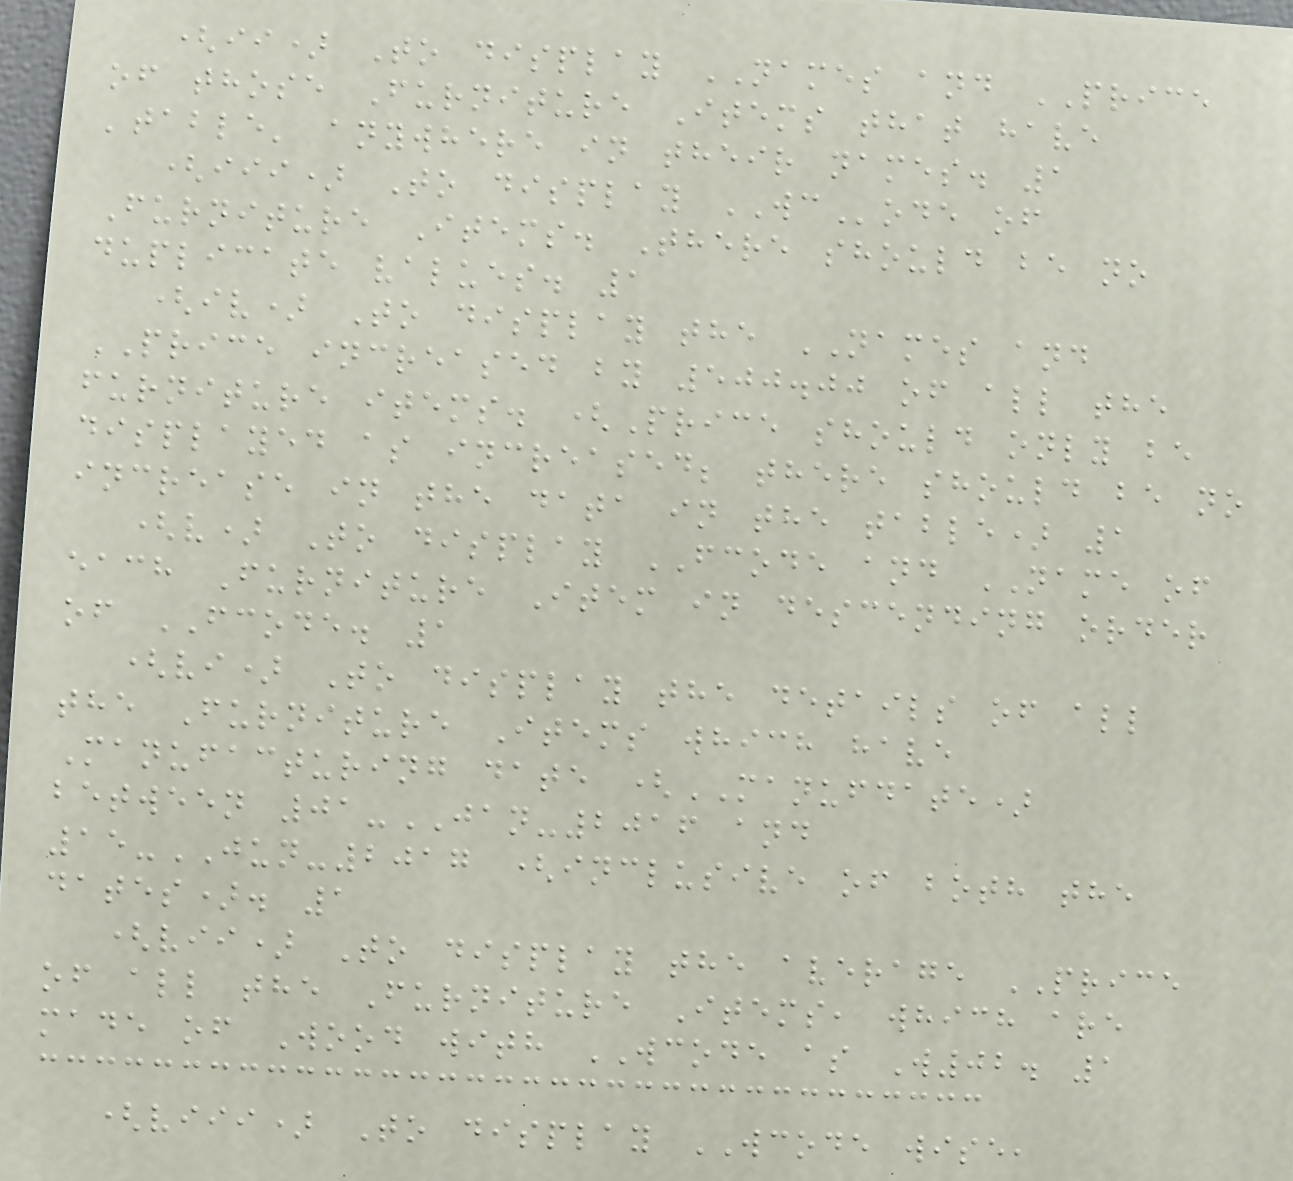(ii) To display NAMES and PRICE
of those Furniture Items that have
'table' anywhere in their names. 1
(iii) To display WCode of
Furniture Items. There should be no
duplicate values. 1
(iv) To display the NAMES and
PRICE increased by 500.00 of all the
furniture items. (Price should only be
displayed as increased; there should be no
increase in the data in the table) 1
(v) To display FCODE and NAME of
each Furniture Item in descending order
of FCODE. 1
(vi) To display the details of all
the Furniture Items which have
Manufacturing date (MANUFDATE)
between 01-JAN-2016 and
15-JUN-2017 (inclusive of both the
dates). 1
(vii) To display the average PRICE
of all the Furniture Items, which are
made of Wood with WCODE as W02. 1
(viii) To display WCODE wise,
